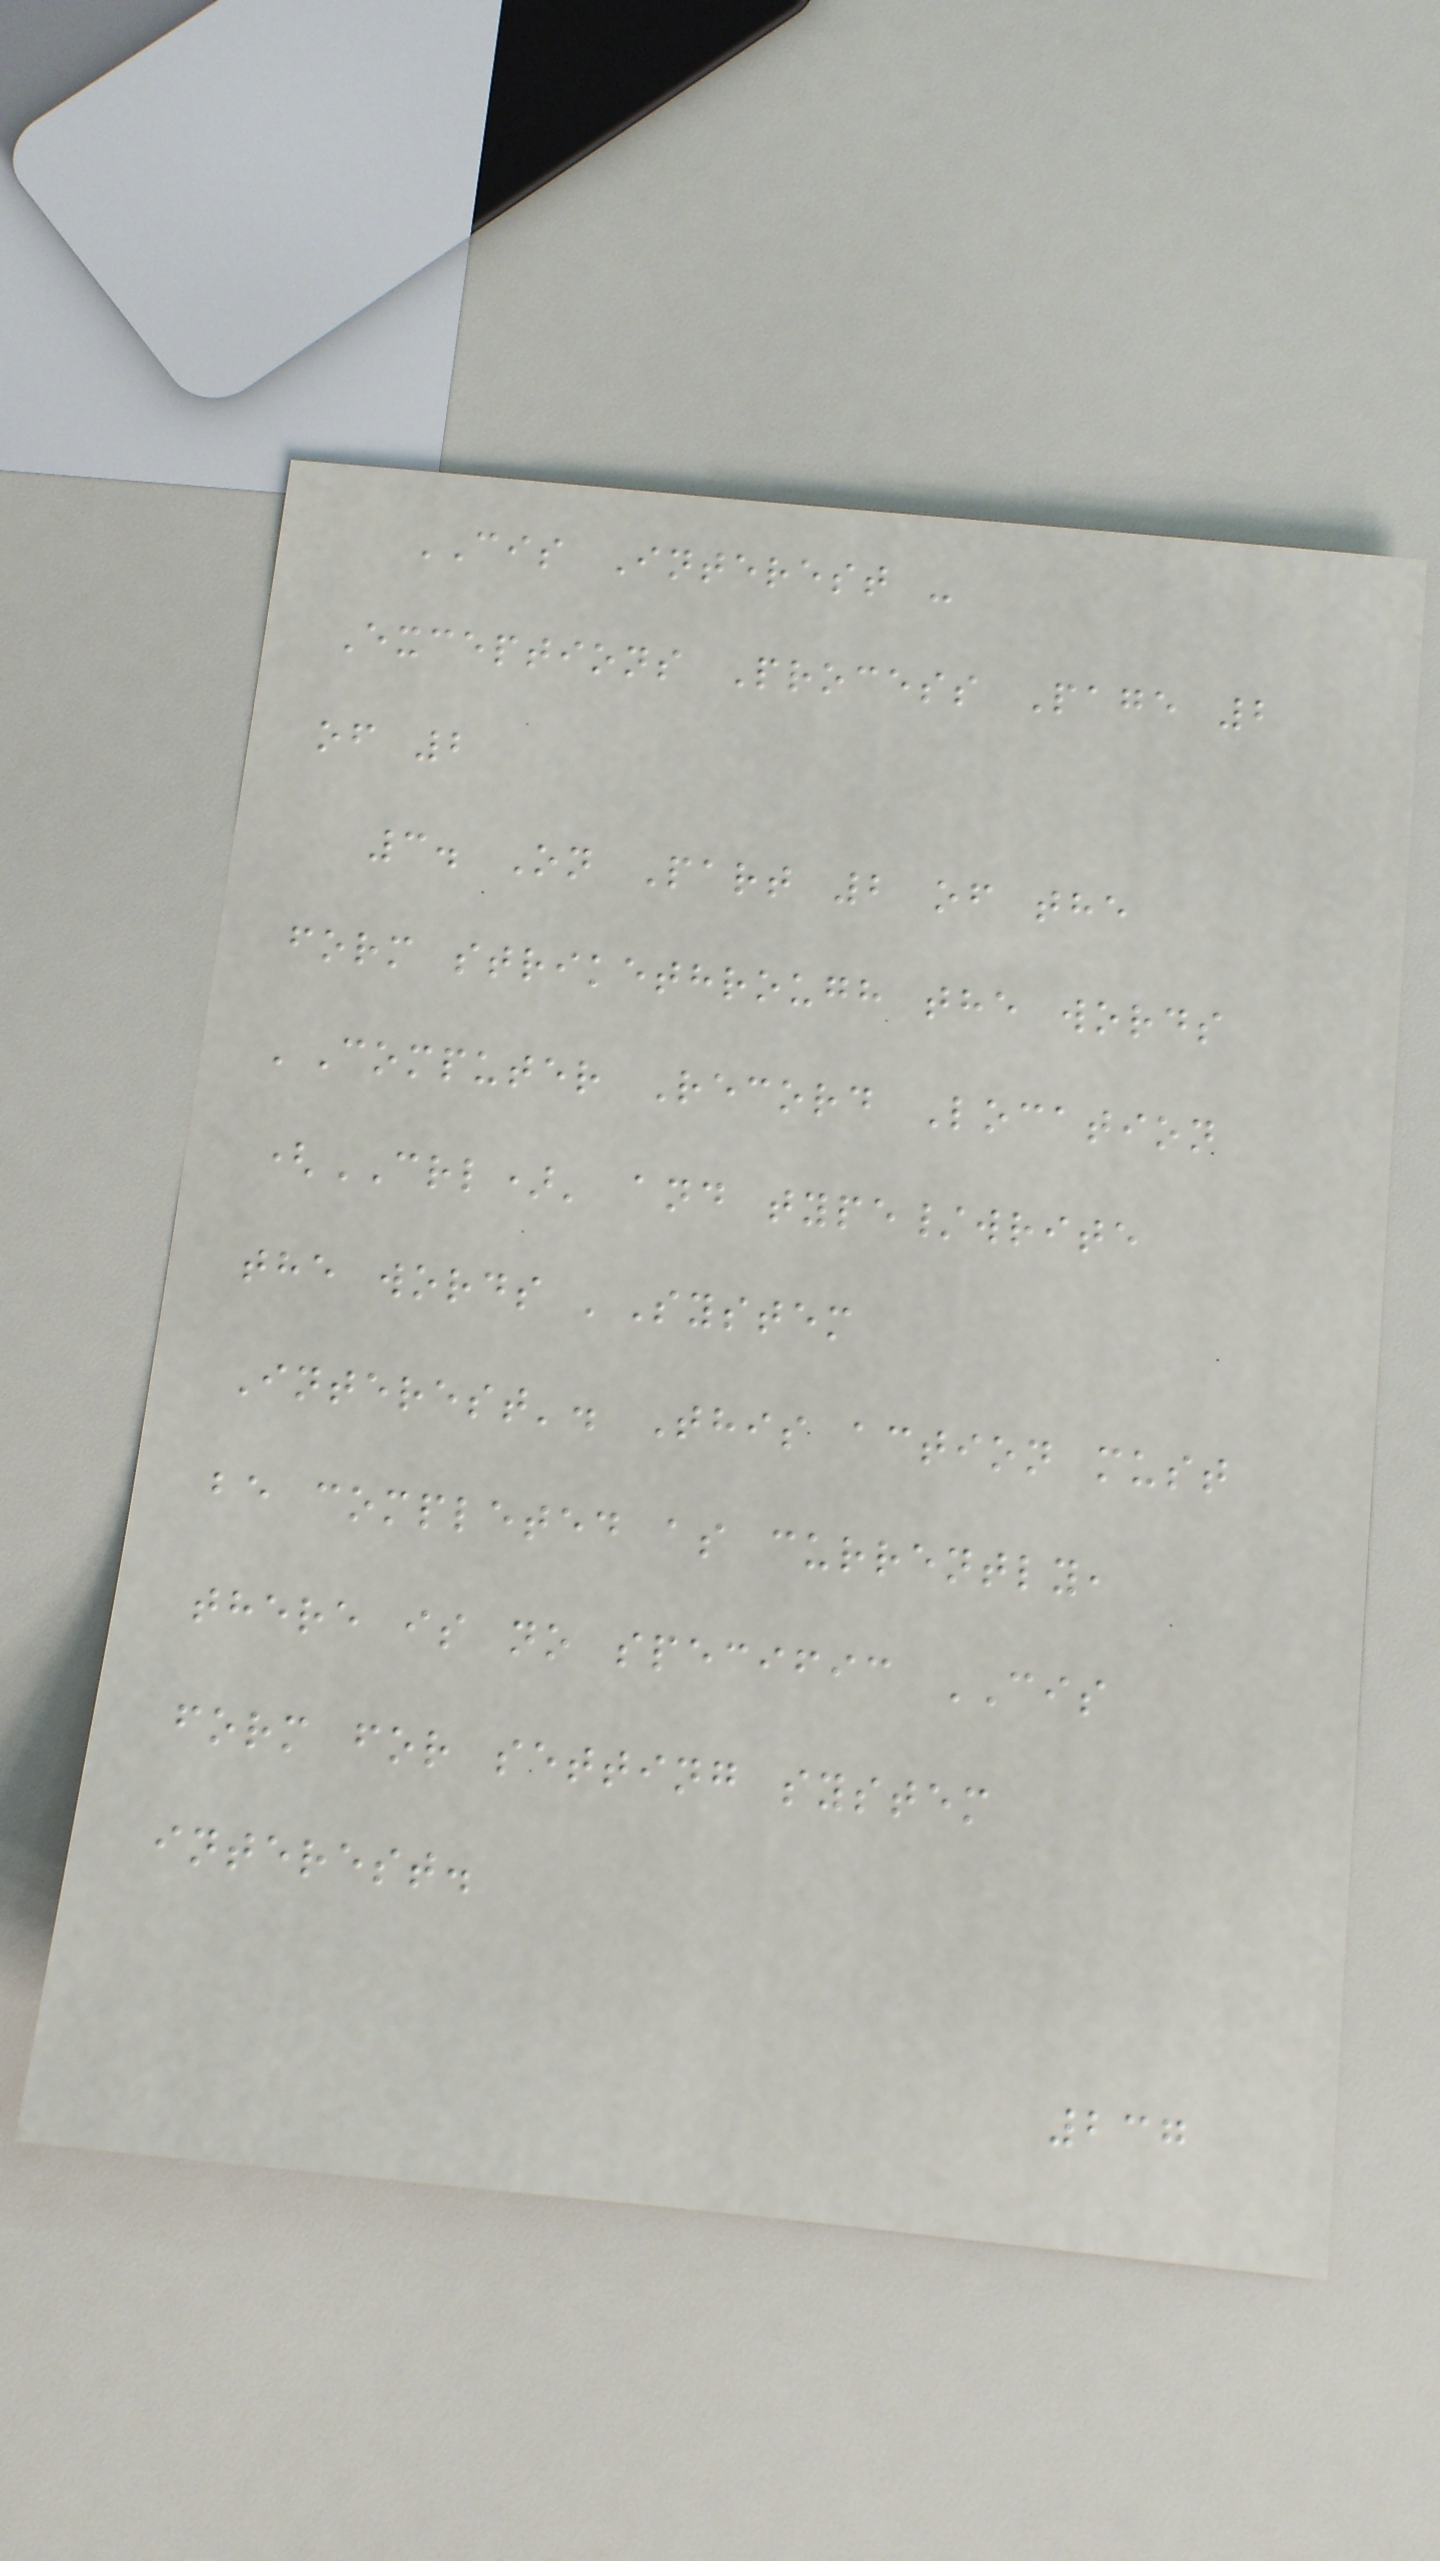CIS Interest -
Exceptions Process Page 2
of 2
3. On Part 2 of the
form strikethrough the words
'Computer Record Location
(CRL)' and type/write
the words 'System
Interest'. This action must
be completed as currently,
there is no specific CIS
form for setting system
interest.
237
